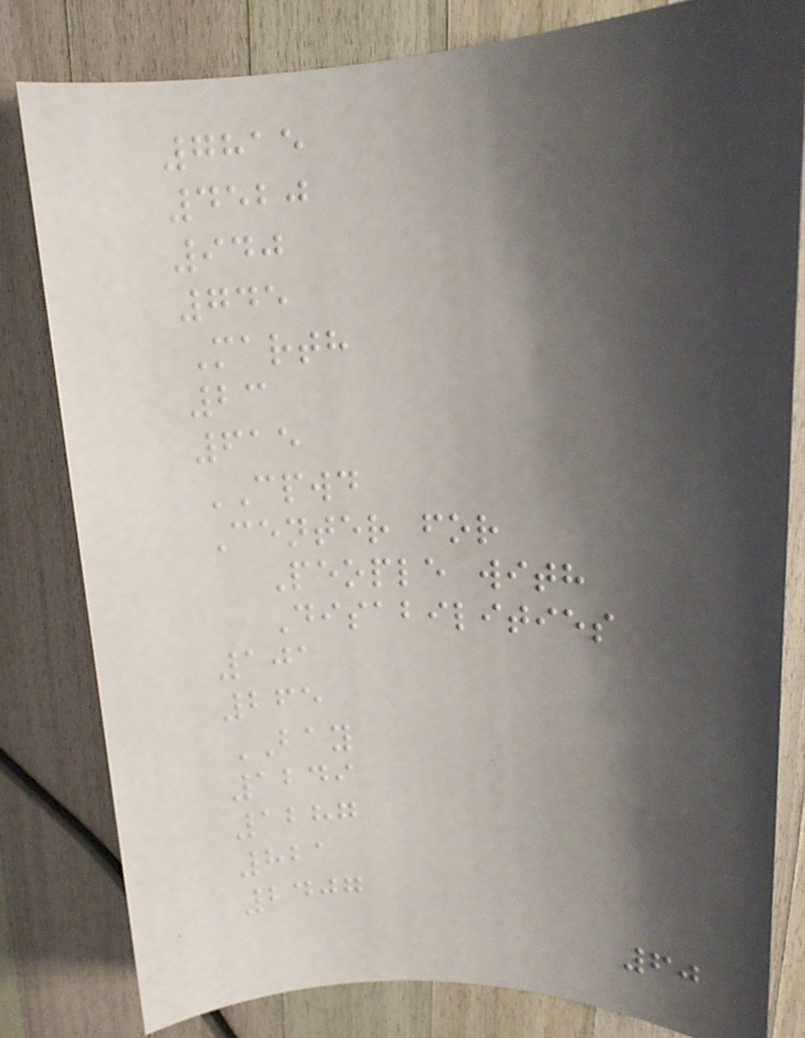7815
4520
940
745
Marth
23
615
CPWD
Center for
People with
Disabilities
101
265
BAY
1249
1287
821
2407
60
